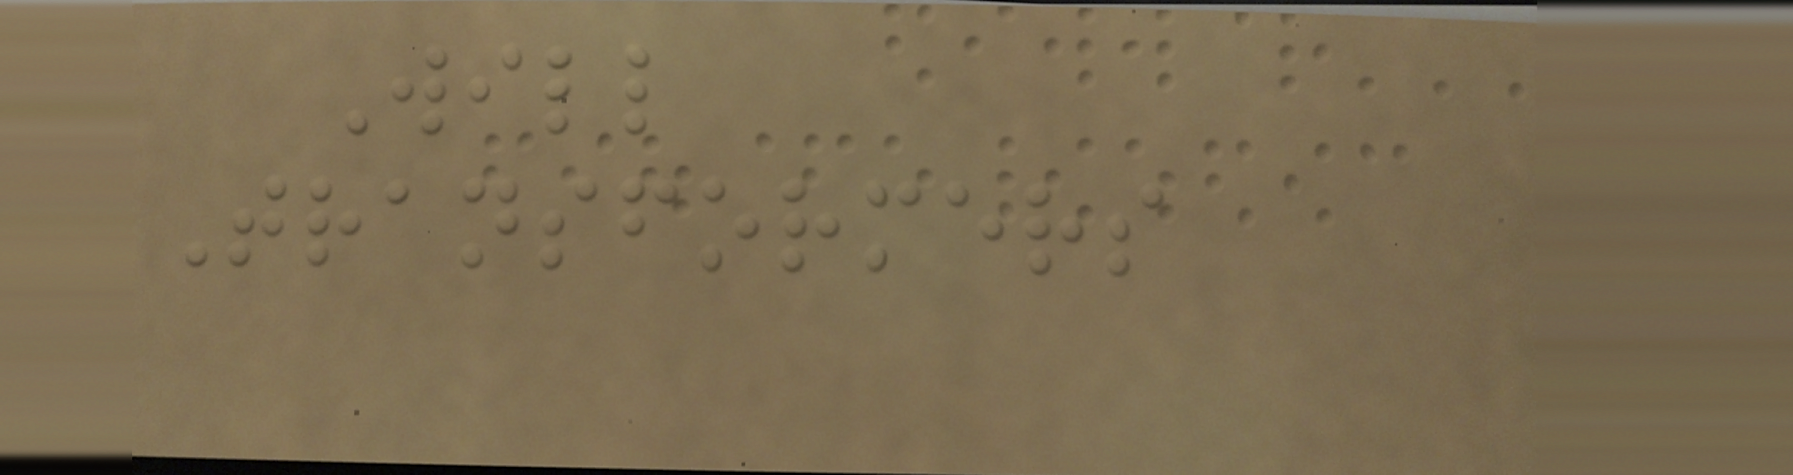Will
Transformers
